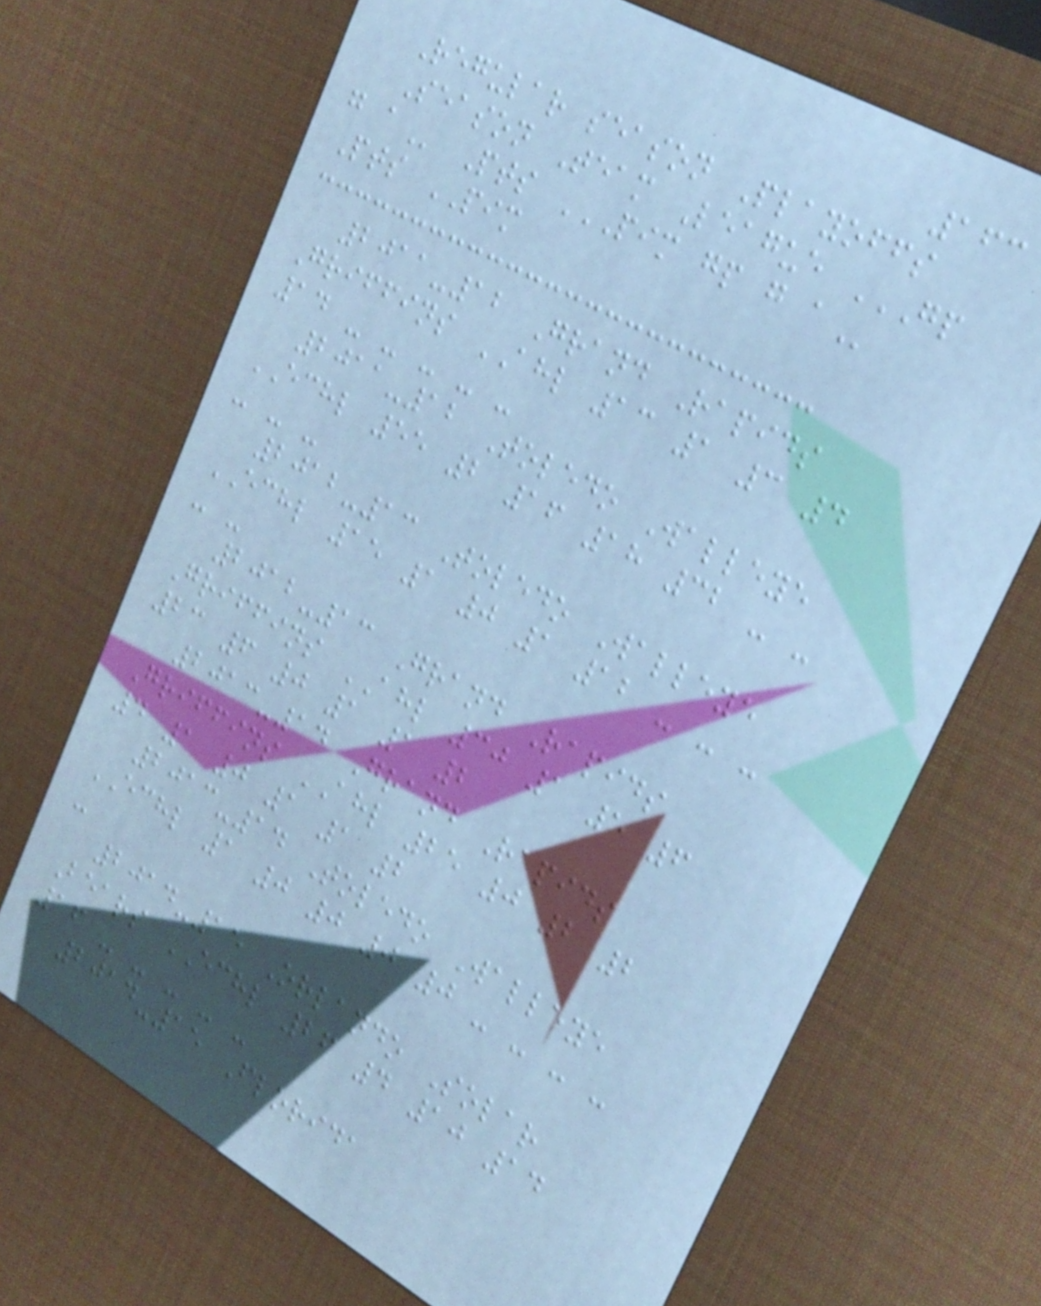163
Regular season Playoffs
Season Team League GP
G A Pts PIM GP G A
Pts PIM
2011-12 Grand Rapids
Griffins AHL 13 1 3 4
14 - - - - -
2011-12 Toledo Walleye
ECHL 55 2 16 18 32 - -
- - -
2012-13 Toledo Walleye
ECHL 15 1 0 1 12 - - -
- -
2012-13 Grand Rapids
Griffins AHL 30 1 5 6
23 6 0 1 1 2
2013-14 Grand Rapids
Griffins AHL 25 0 2 2
4 1 0 1 1 2
2013-14 Toledo Walleye
ECHL 1 0 0 0 0 - - - -
-
2014-15 Orlando Solar
Bears ECHL 26 4 10 14
16 - - - - -
2014-15 Florida
